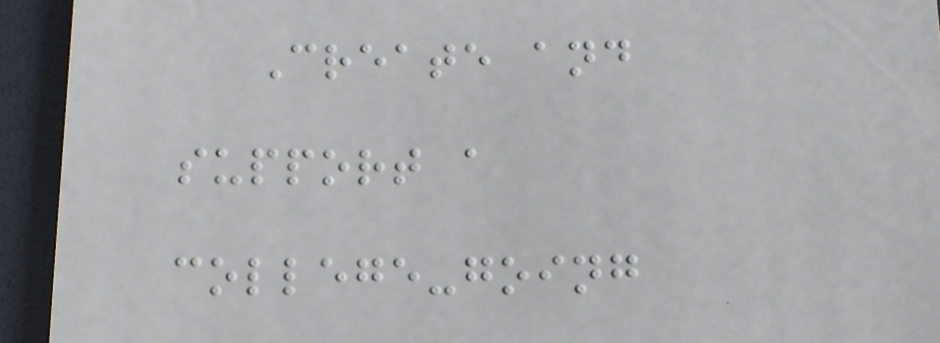Create and
support a
college-going
